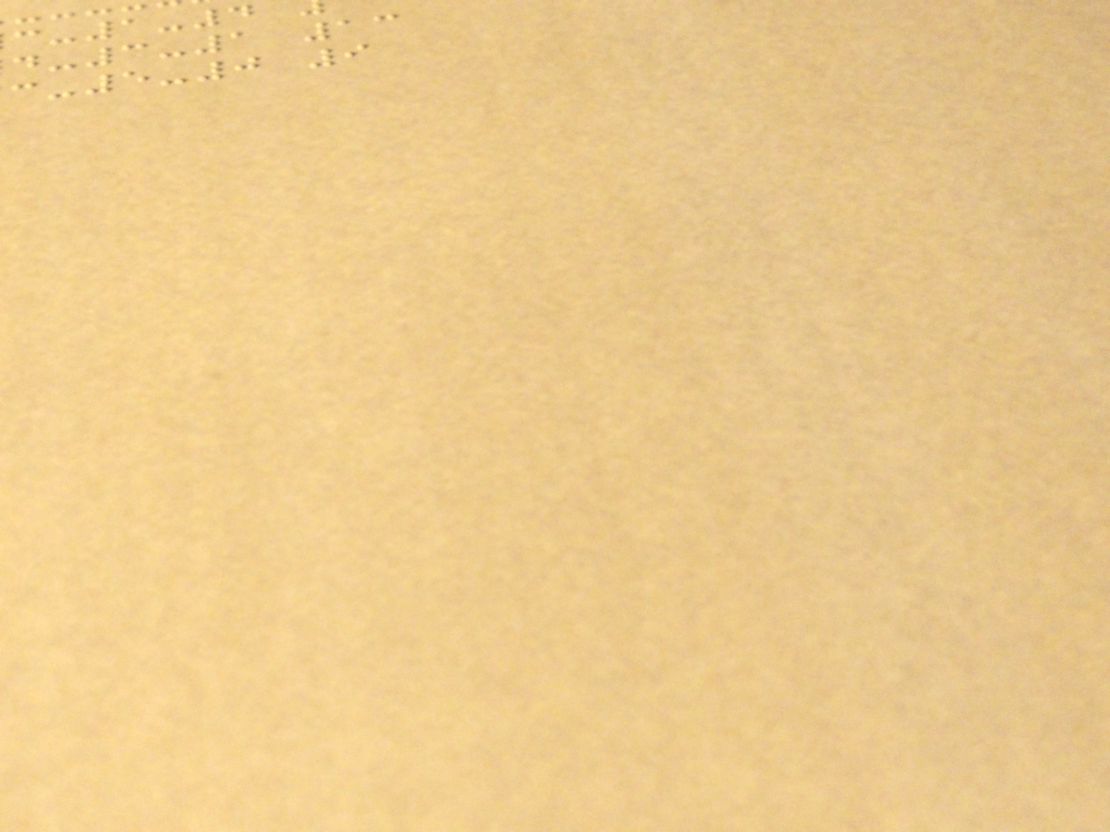-1-4
-3-1 13
-5-0 9
